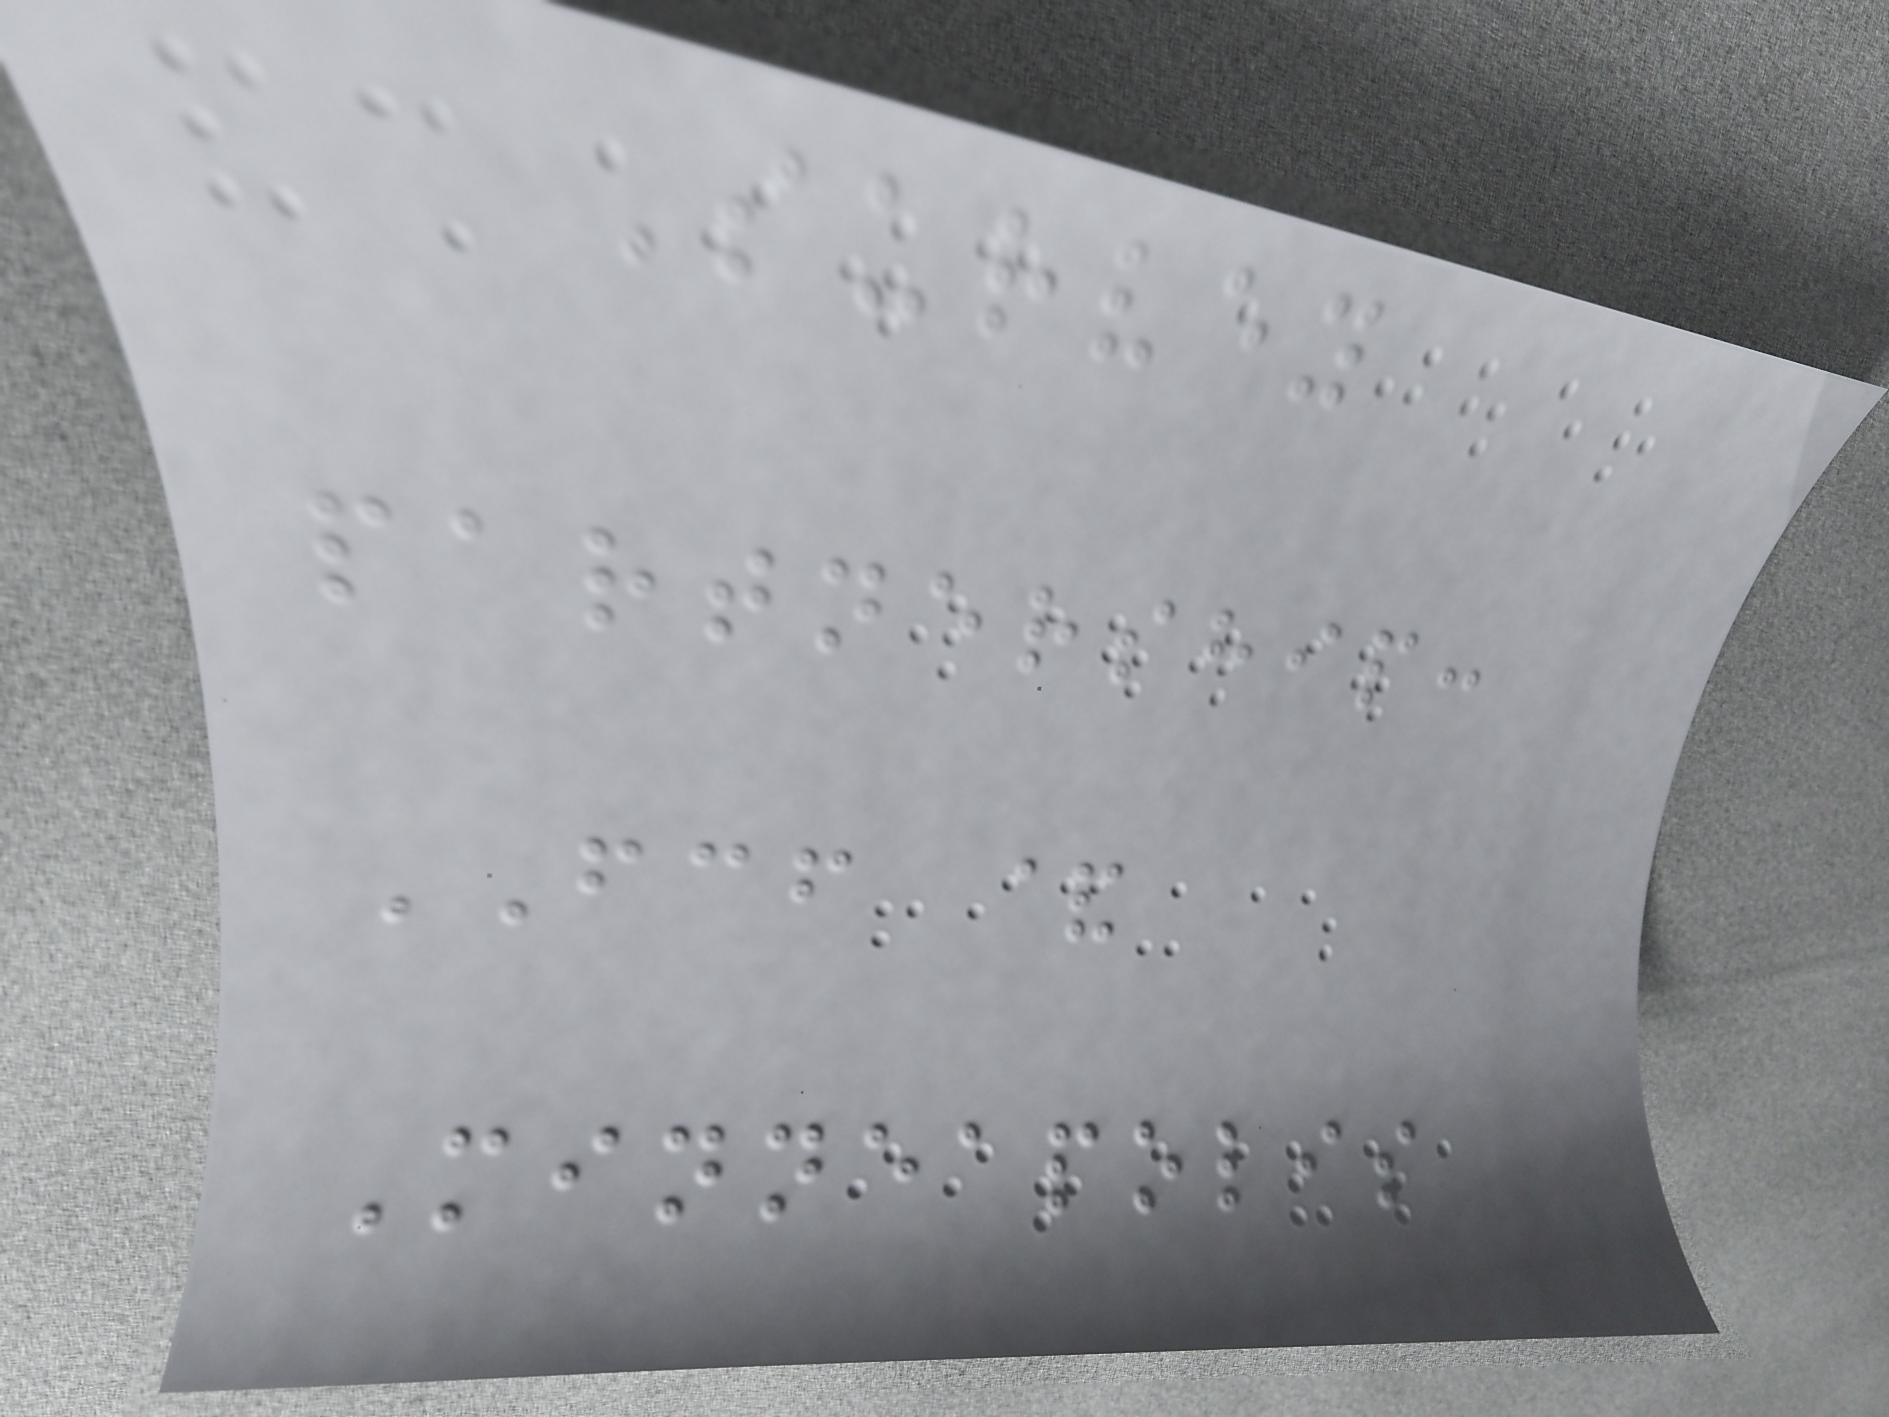Survey
partnership:
FCF &
Minneapolis
